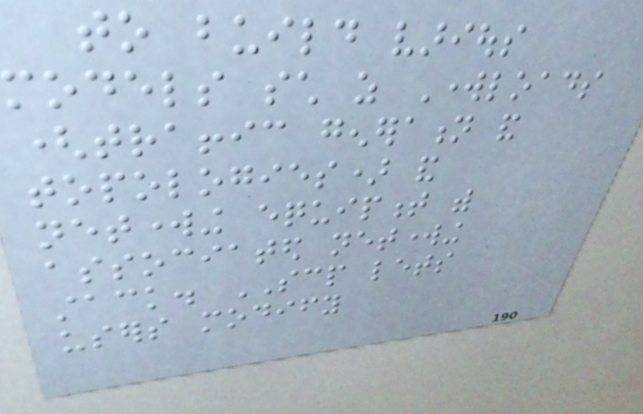to build various
models such as Workloads
(traffic generation and
topologies) and
networking equipment with
associated networking
stack. SCP lets
users modify
